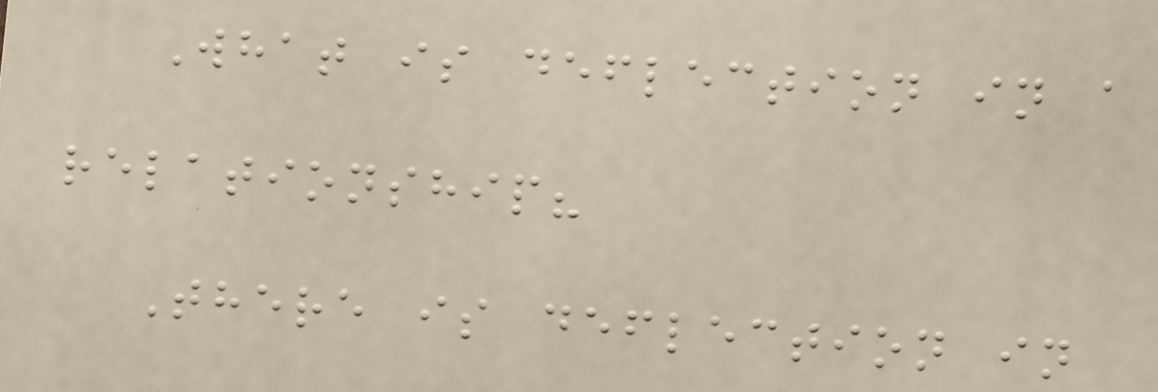What is deflection in a
relationship?
There is deflection in
